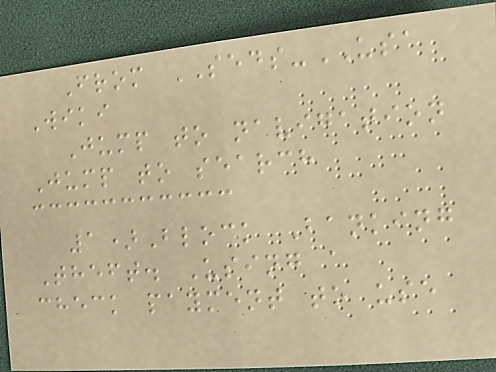From SEDS-USA
Wiki
Jump to navigation
Jump to search
1)Block Banking
Theft. Using a
check payment to use
